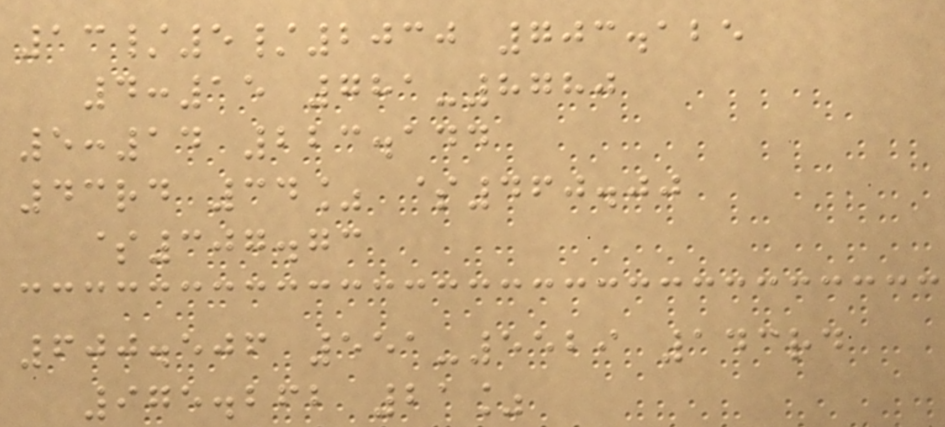13/5/2030 703.125
4:15 781-8780
5:14 223.144
43rd 34% $460.00
$307.73
600.506 551-5529 143rd
975.262 21%
